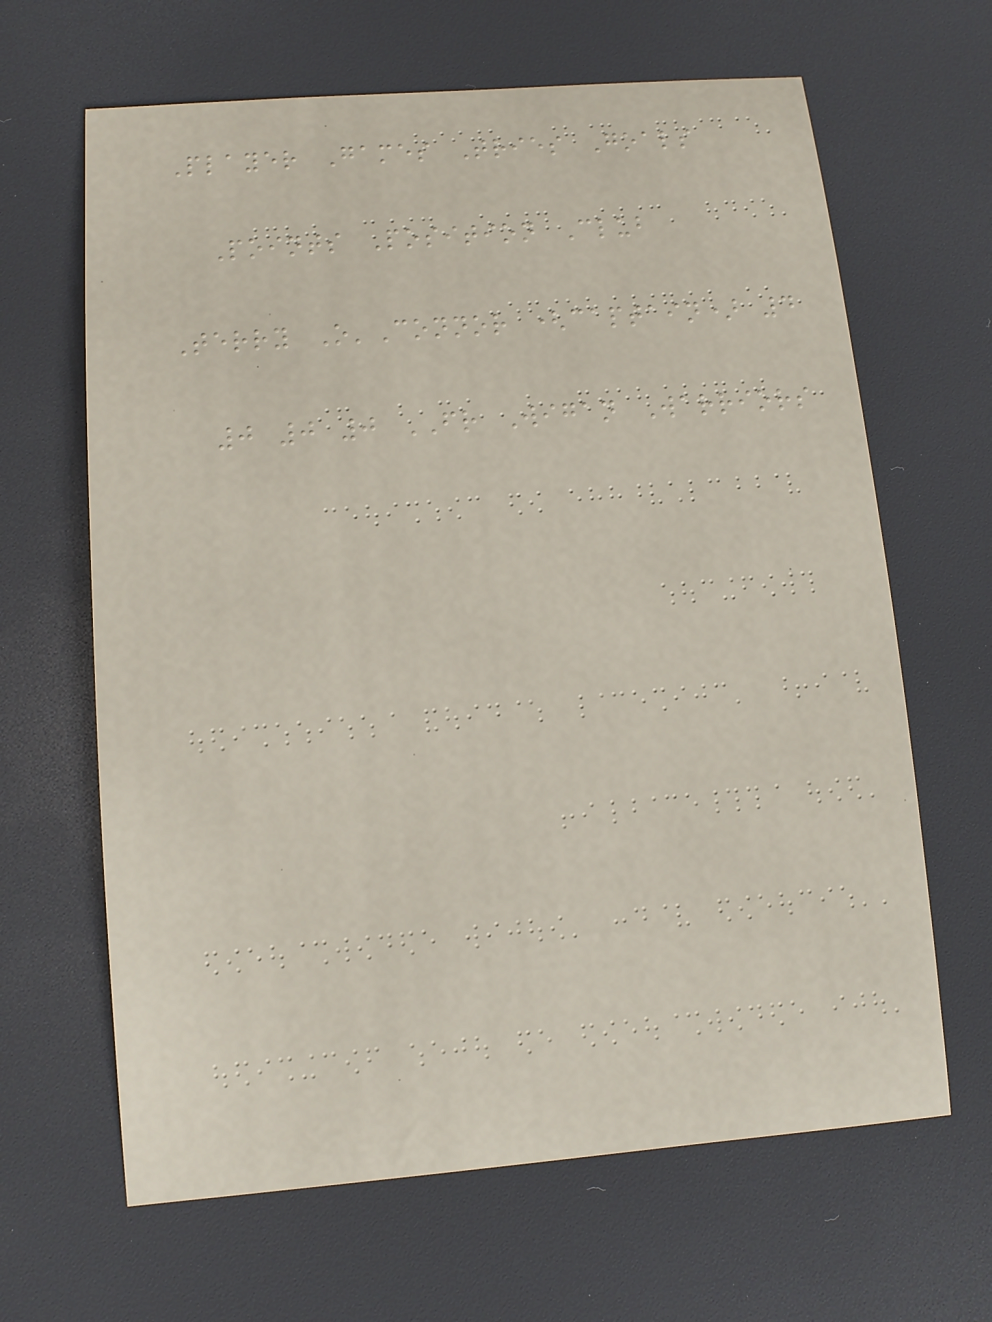Player Games Tries Goals
Points Position Club
Terry O'Connor (captain) 4
0 0 0 FR Wigan Warriors
